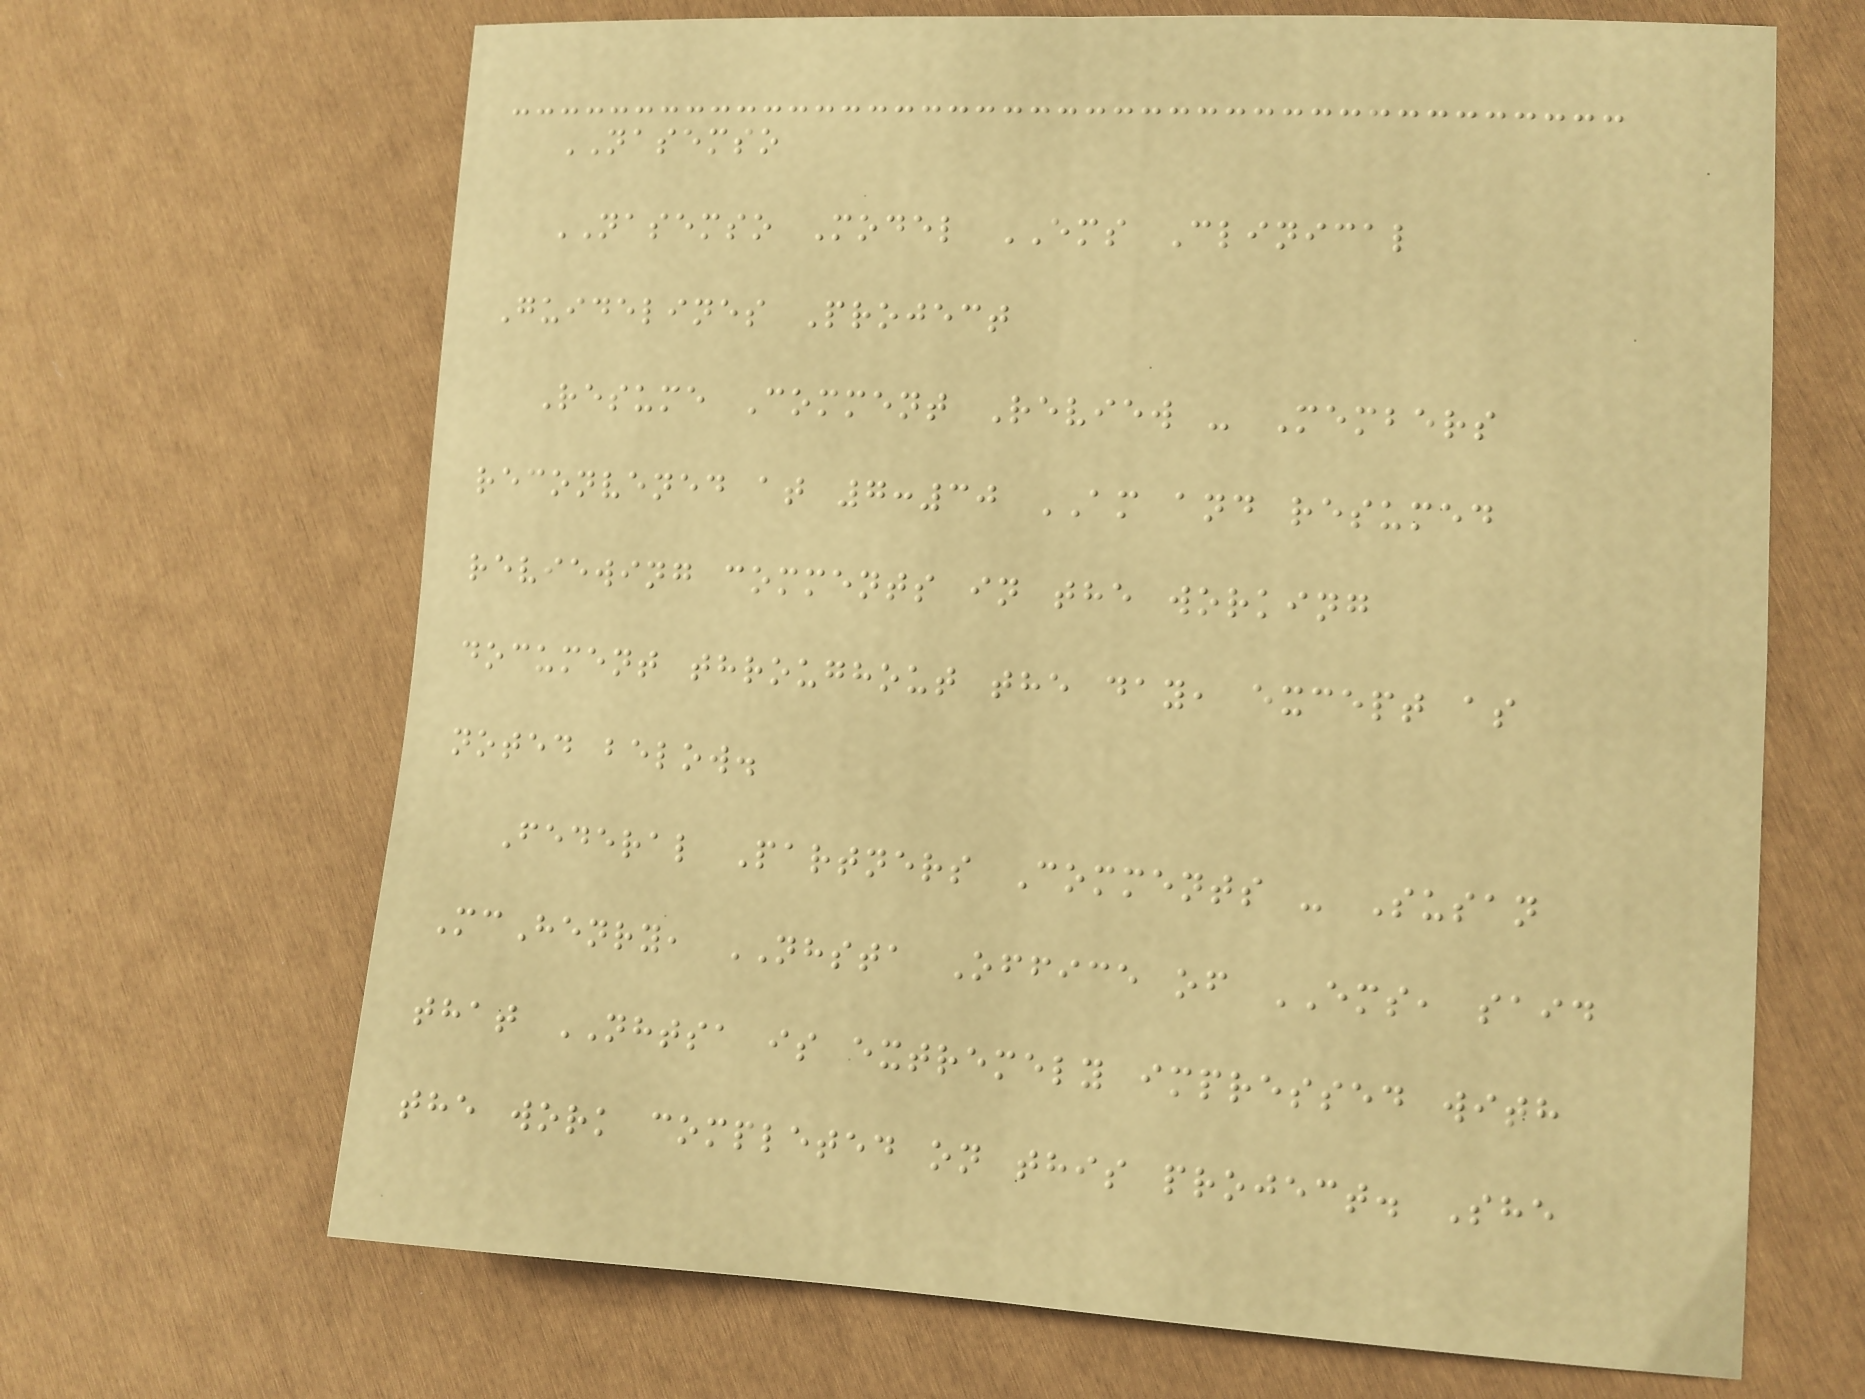NASEMSO
NASEMSO Model EMS Clinical
Guidelines Project
Resume Comment Review - Members
reconvened at 7:30 AM and resumed
reviewing comments in the working
document throughout the day, except as
noted below.
Federal Partners Comments - Susan
McHenry, NHSTA Office of EMS, said
that NHTSA is extremely impressed with
the work completed on this project. She
